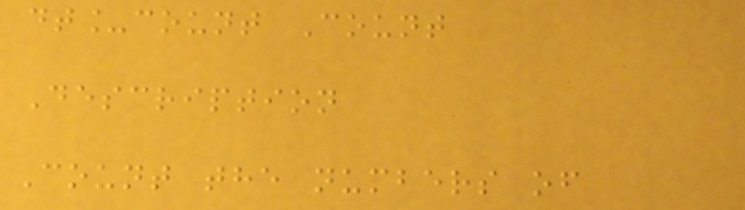dt_count Count
Description
Count the numbers of
